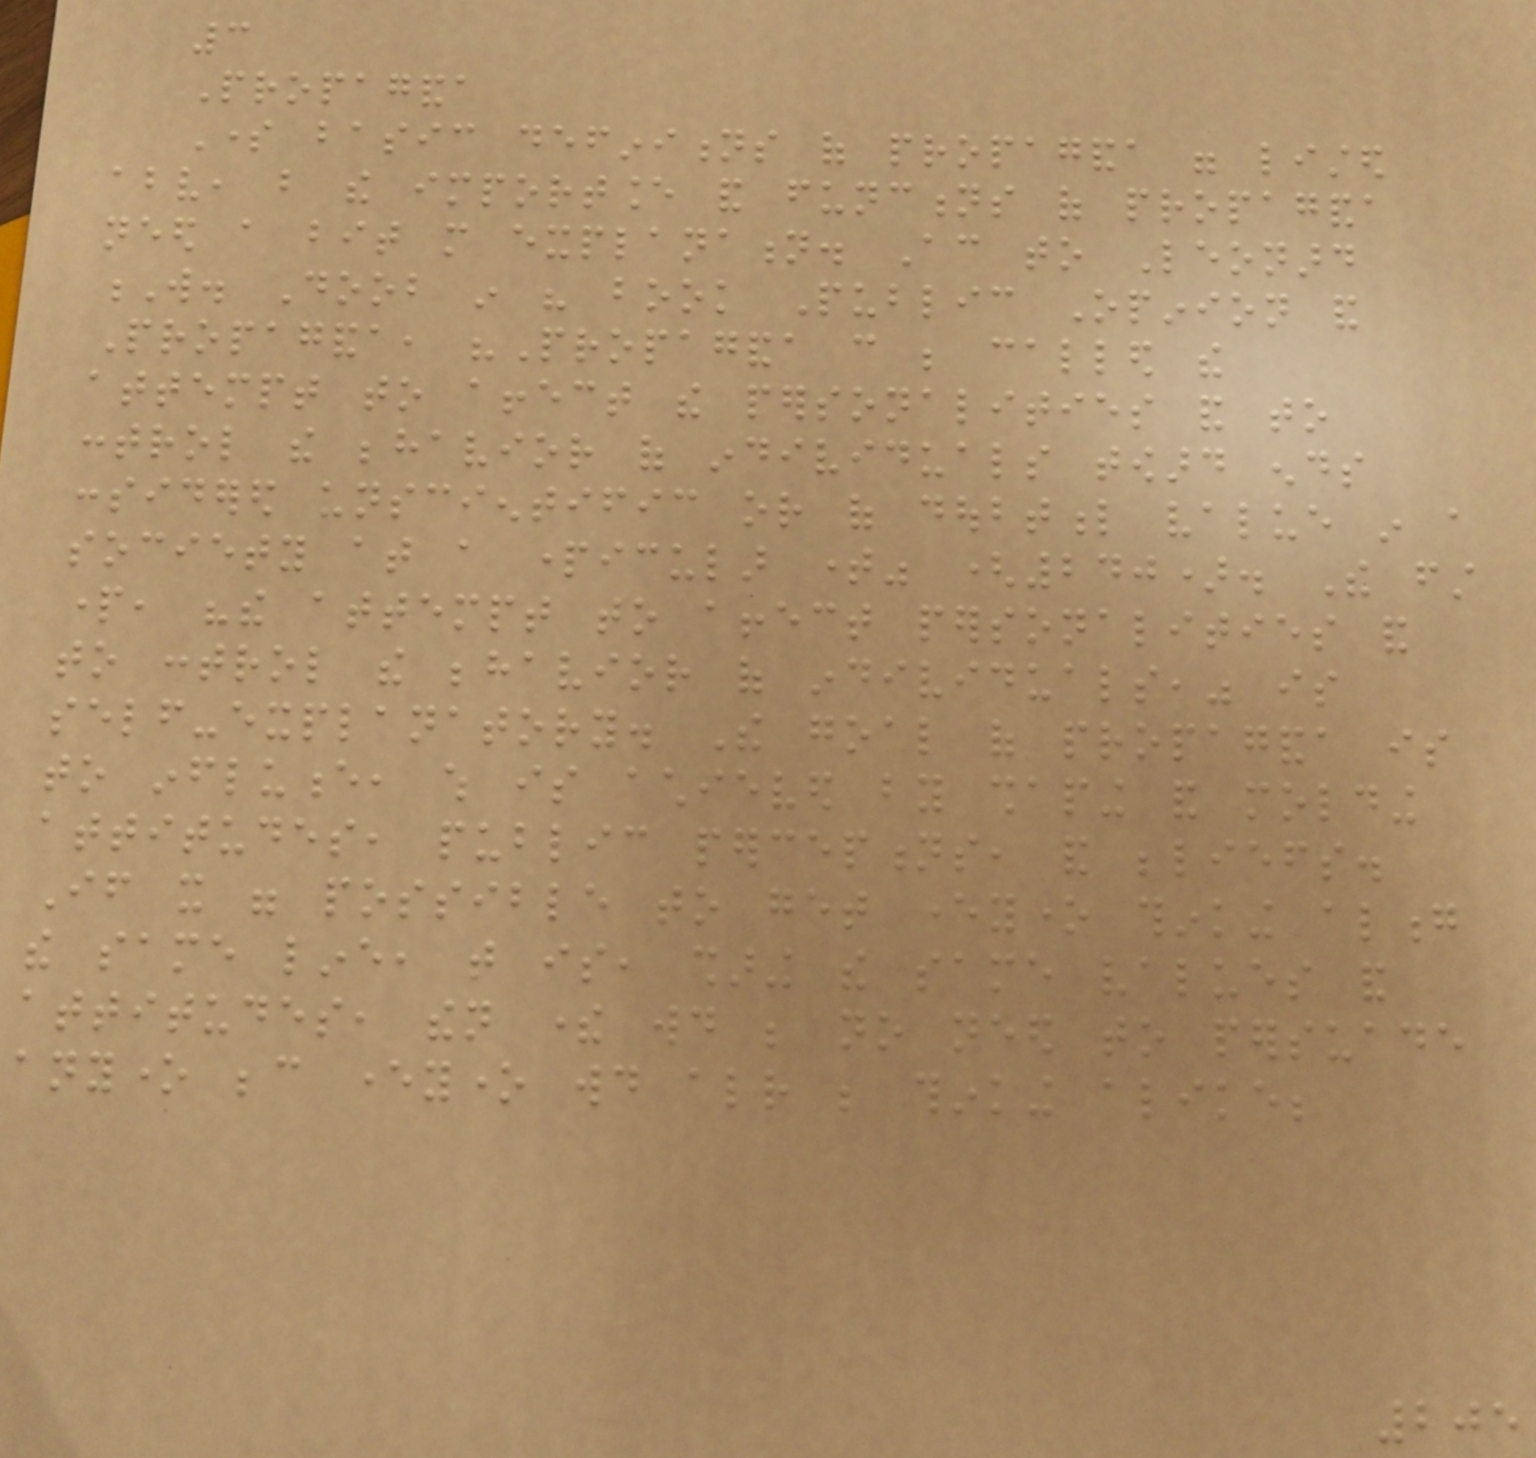3
Propaganda
Some basic definitions of propaganda were listed
above, but the importance and functions of propaganda
need a bit more explanation. According to Leonard
W. Doob in his book Public Opinion and
Propaganda, "Propaganda can be called the
attempt to affect the personalities and to
control the behavior of individuals toward ends
considered unscientific or of doubtful value in a
society at a particular time" (240). The first
part, "the attempt to affect personalities and
to control the behavior of individuals," is
self-explanatory. The goal of propaganda is
to influence, which is achieved by shaping and molding
attitudes, public perceptions, and beliefs.
If it were possible to get everyone thinking along
the same line, that is, sharing the same values and
attitudes, then there would be no need to persuade
anyone because everyone would already be thinking alike;
205
